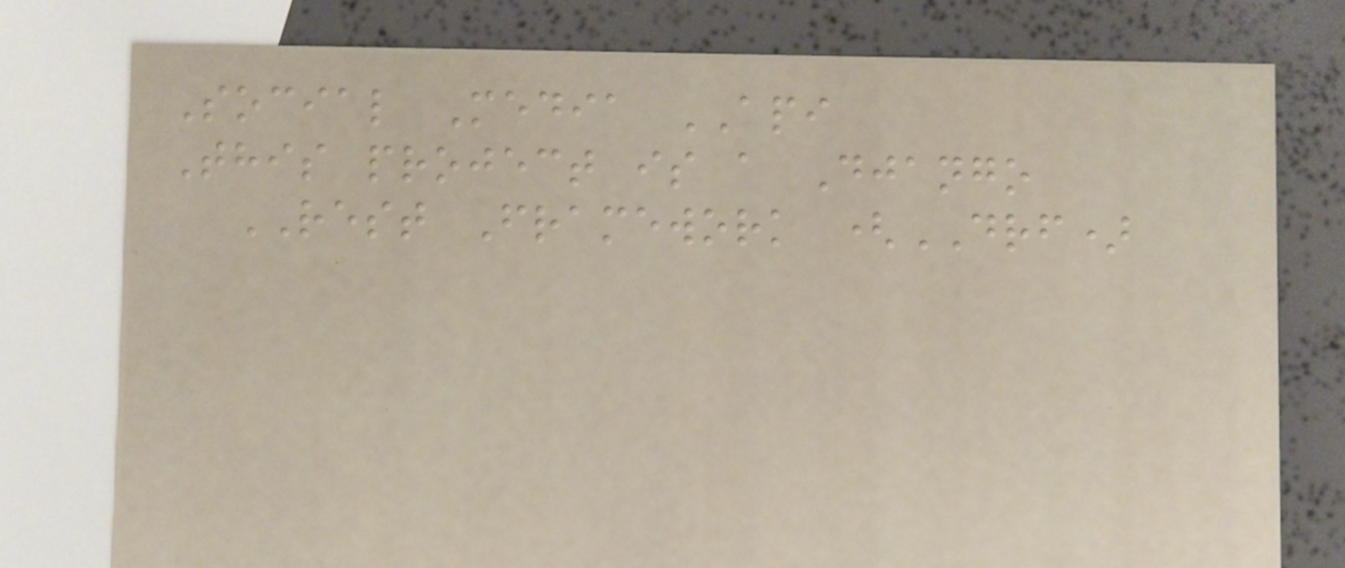Social Media API
This project is a Django
REST Framework (DRF)
